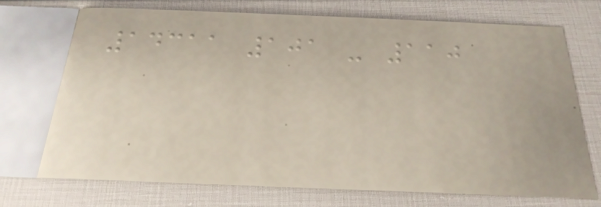14311 101 - 110
